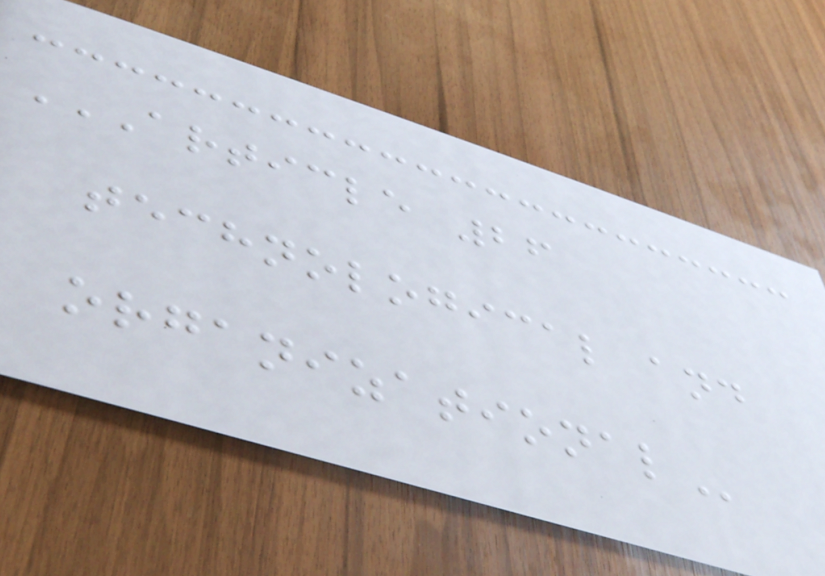ARTICLE 26
TECHNOLOGICAL AND
ORGANIZATIONAL
